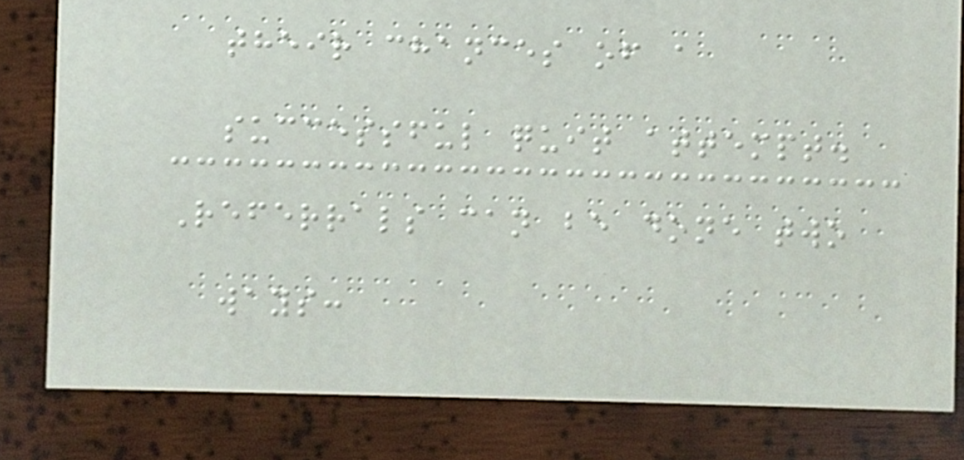their chances of a
successful quit attempt.
Referrals can be done two
ways:
